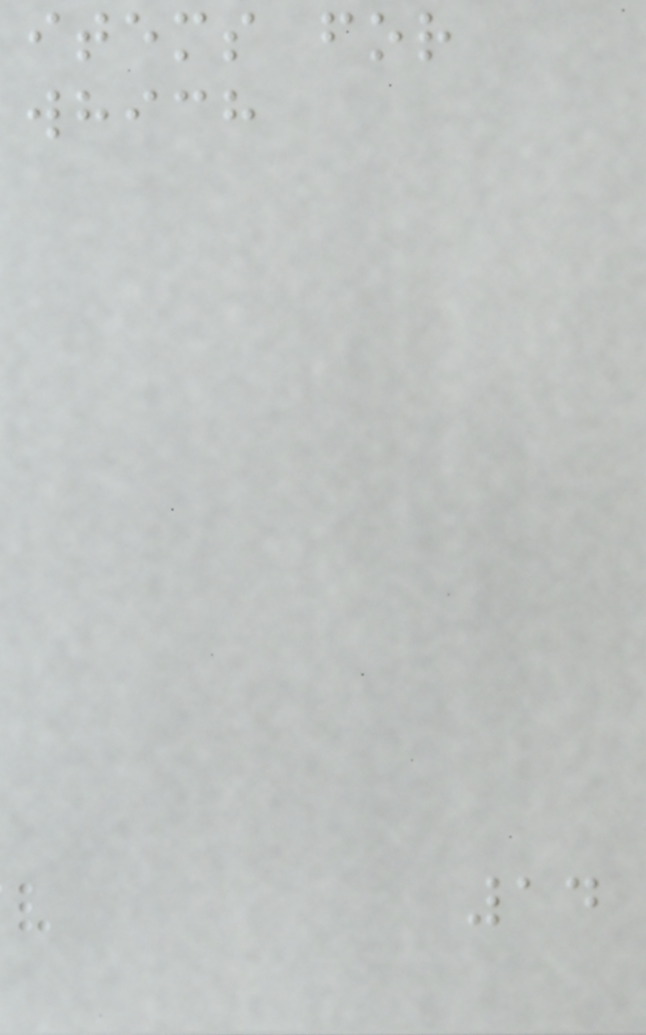items for
which
14
